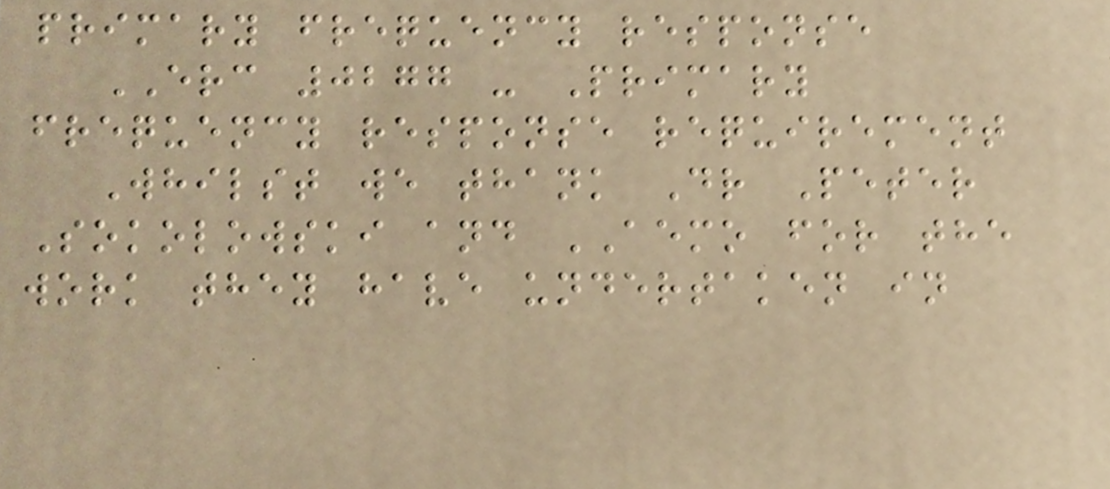primary frequency response
ERC 0277 - Primary
frequency response requirement
Whilst we thank Dr Peter
Sokolowski and AEMO for the
work they have undertaken in
